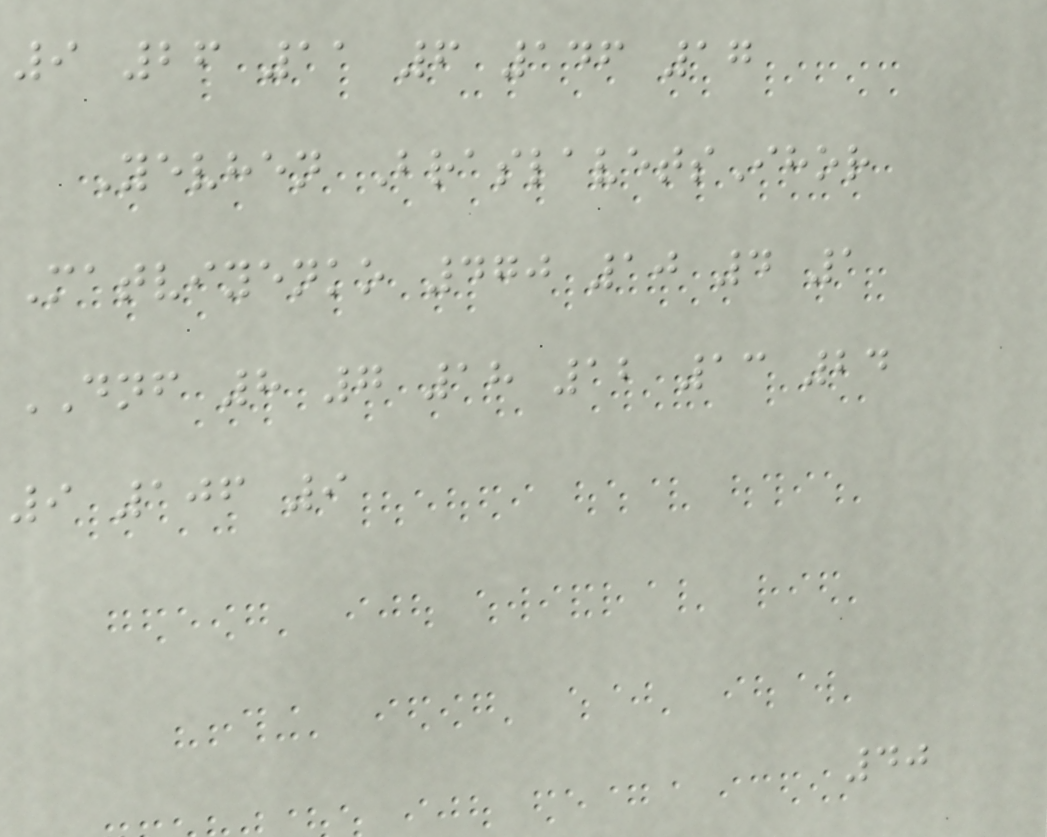9 26 11 6 146 17
Yevhen BraslavetsIhor
Matviyenko 470 10 4 1
DNF 8 7 18 12 13 24
9 106 9
40
